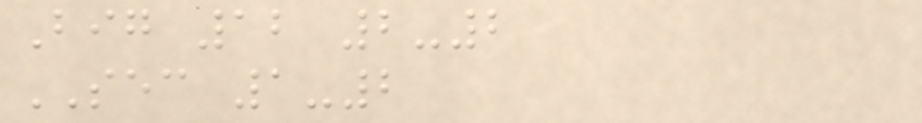Big 12 2-2
SEC 1-2
